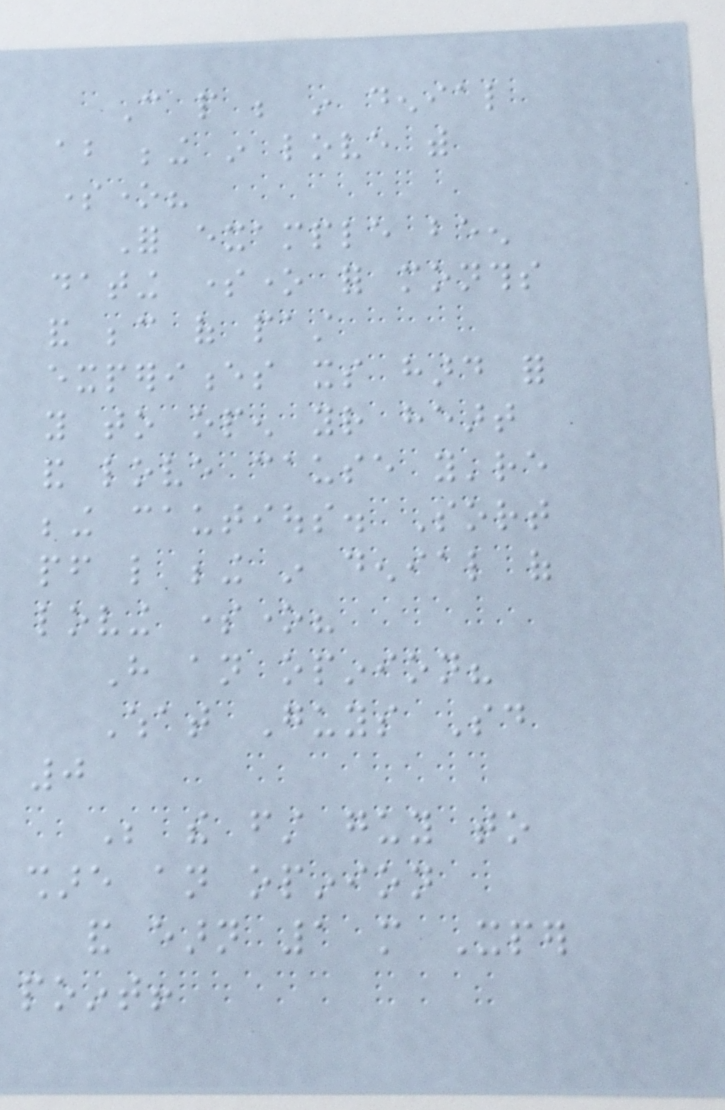Can people be in denial
about being in love with
someone?
For example been
dating someone for months
and because of past
experiences its hard for
you to open your heart
and love cause you're
being cautious. Sort
pf like being in denial of
loving someone?
Have an opinion?
What Guys Said
0
Be the first guy to
share an opinion
and earn 1 more Xper
point!
